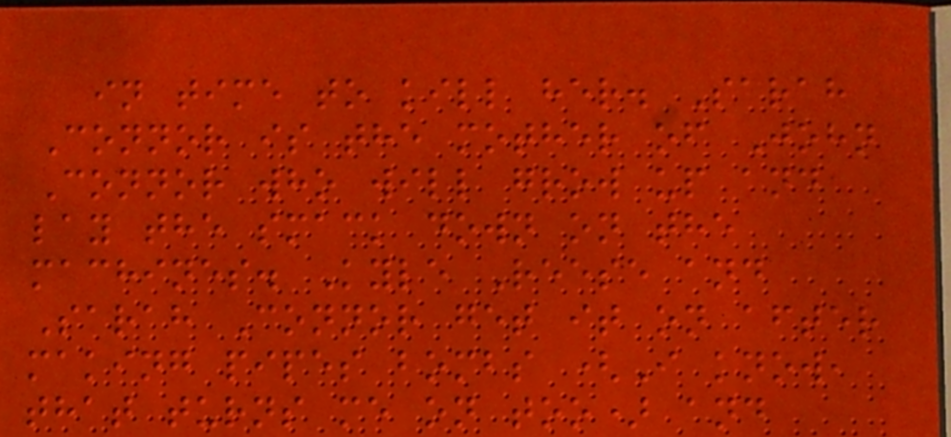in time to kill her. Sarah
Connor is the mother of John
Connor who will grow up and
lay the smack down on the
machines. Kyle Reese and
Sarah Connor get it on after
making pipes bombs (I know,
that turns me on too) and
